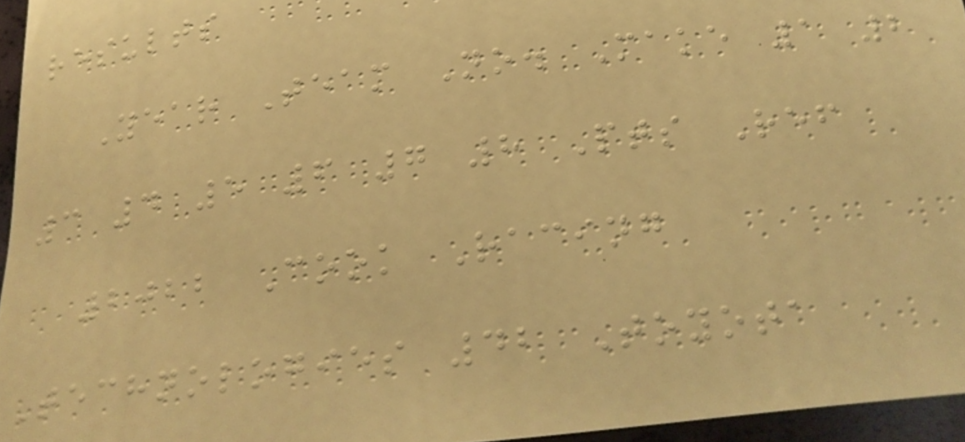results
Year Team No. Make 1 2
3 4 5 6 7 8 Pts Ref
2022 Cook Racing
Technologies 42 Toyota
